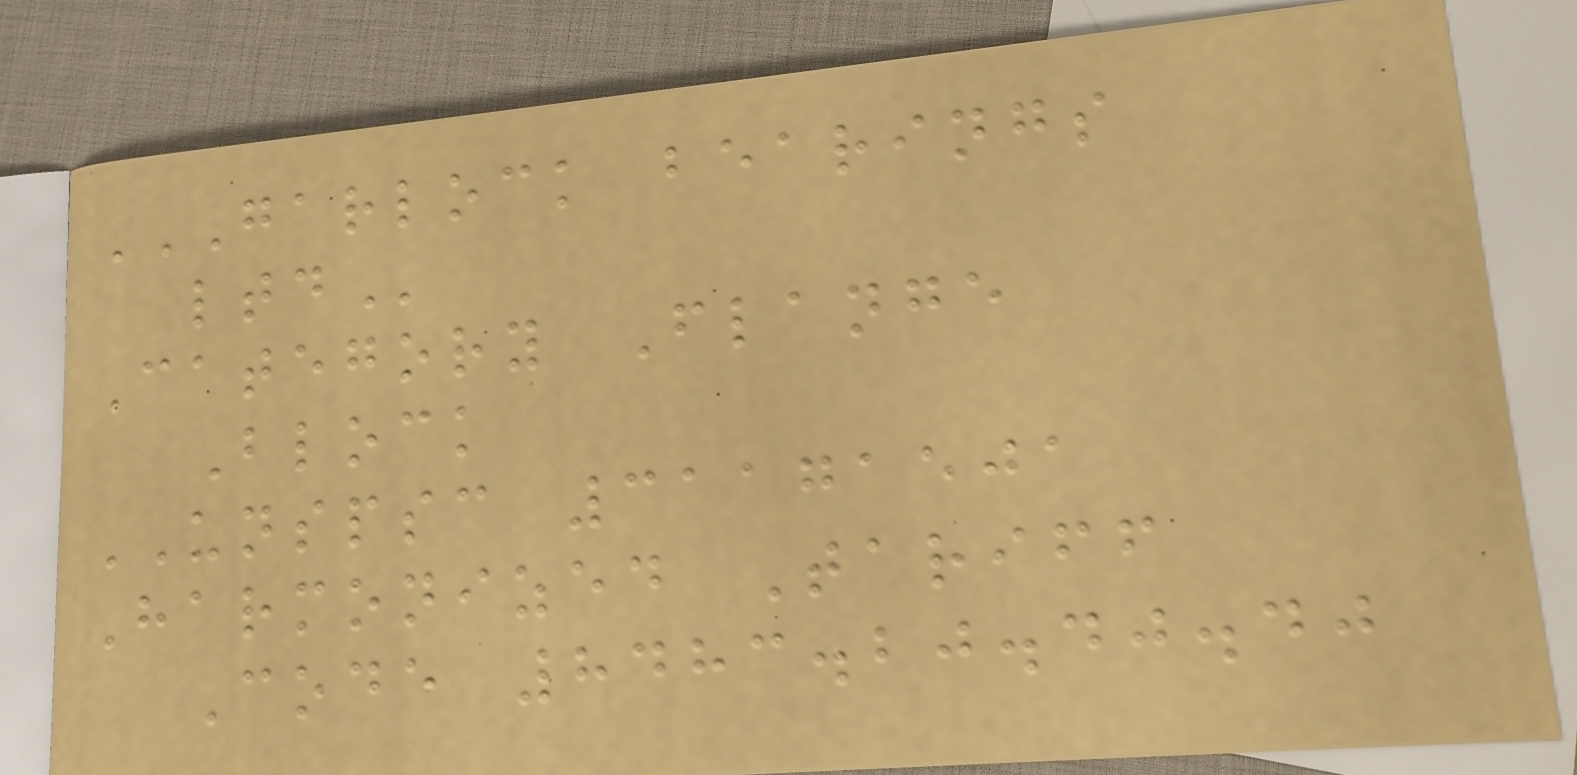GARLOCK BEARINGS
LTD
Category Flange
Block
UNSPSC 31171501
Harmonized Tariff
Code 8483.20.40.40
